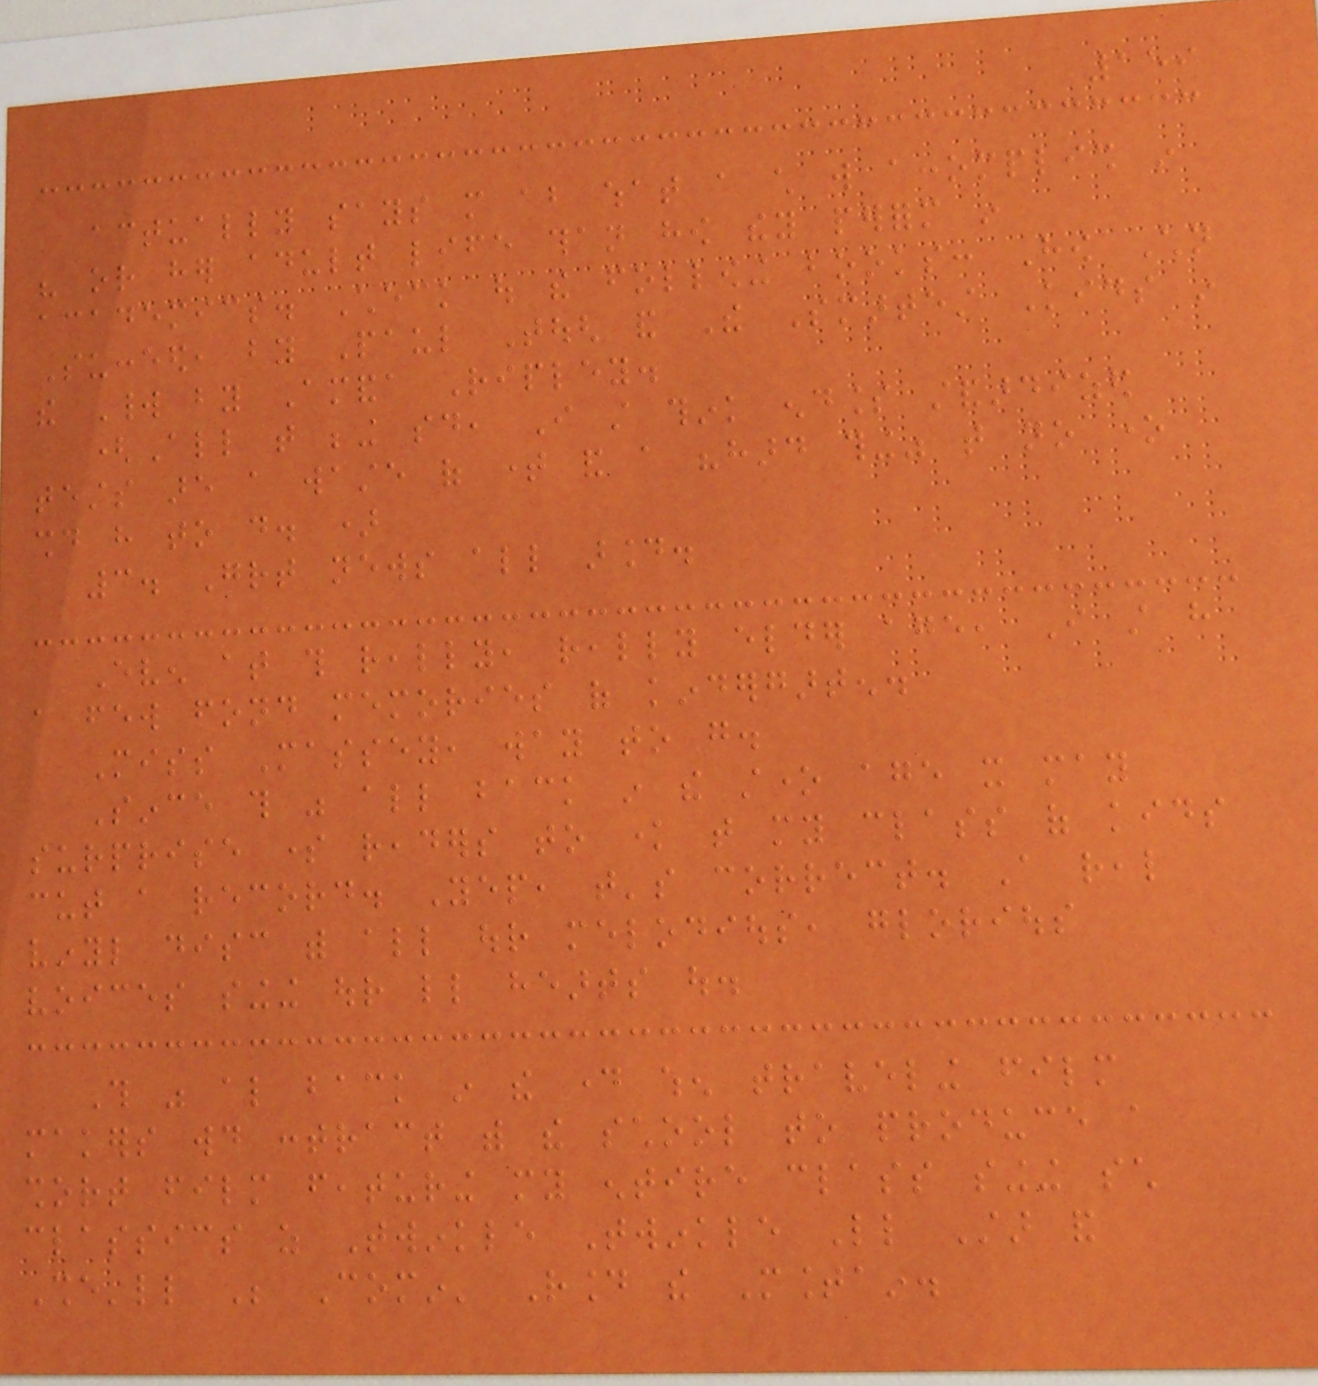159
actually says more about what a child will accomplish in
his or her adult life than how they perform in
academics. Check out the following books: How Children
Succeed, by Paul Tough and The Smartest Kids in
the World by Amanda Ripley.
(All that being said, I still think endless standardized
tests are a waste of time and a "hard thing" that no one
should have to do. )
3. Great news all around.
Even at this really, really elder age, I still have
a few fond memories of kindergarten.
Miss Massey, way to go.
Since this was all back in the stone age it may
surprise some readers to know that my class of kids
cut a record. Yep, that's correct. A real
vinyl disc with all our melodious, glorious
voices singing our little hearts out.
This was also back in the day when traveling film
makers would contract with the school to produce a
short film featuring my entire class singing such
classics as Twinkle Twinkle Little Star and
She'll Be Comin' Round the Mountain.
